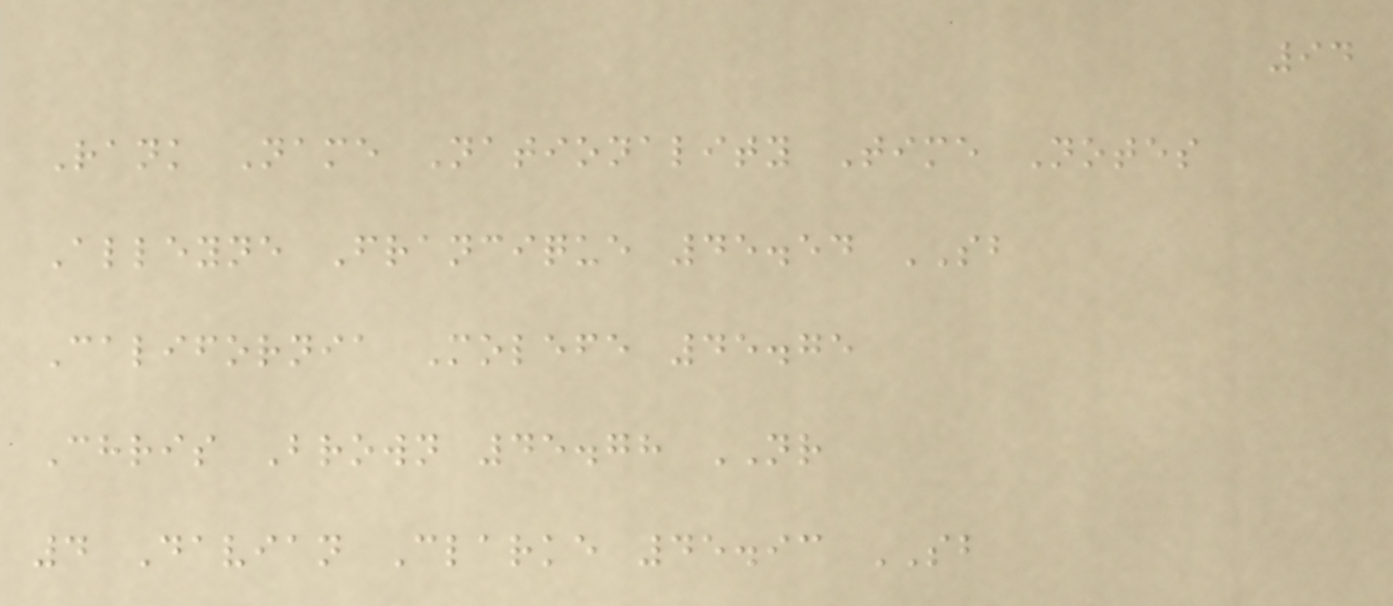94
Rank Name Nationality Time Notes
Alleyne Francique 45.54 SB
California Molefe 45.75
Chris Brown 45.78 NR
4 Davian Clarke 45.93 SB
